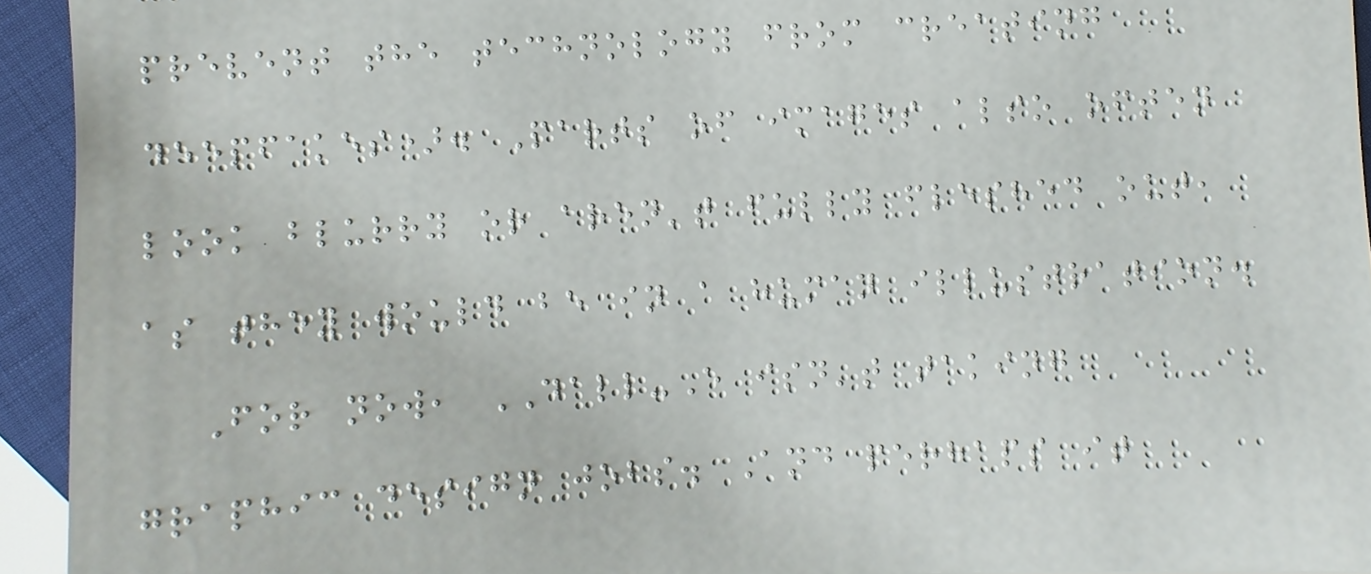prevent the technology from creating
deepfakes). Parts of images also often
look blurry or aren't fully fleshed out,
as they would be in a human illustration.
For now, DALL-E isn't taking
graphic design jobs. And perhaps it
